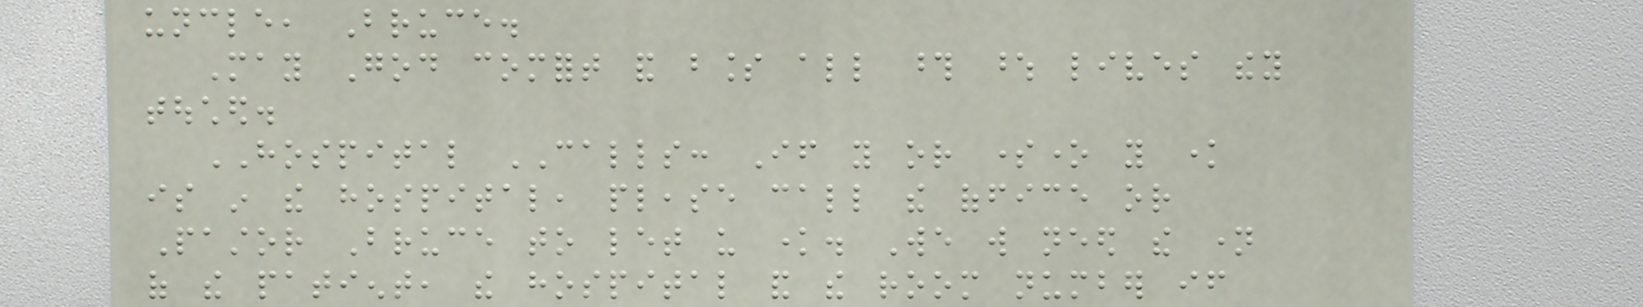uncle, Bruce.
May God comfort and bless all those whose lives they
touched.
HOSPITAL CALLS: If you or someone you know
is in the hospital, please call the office or
Pastor Bruce to let us know. We will need the name
of the patient, the hospital and the room number if
